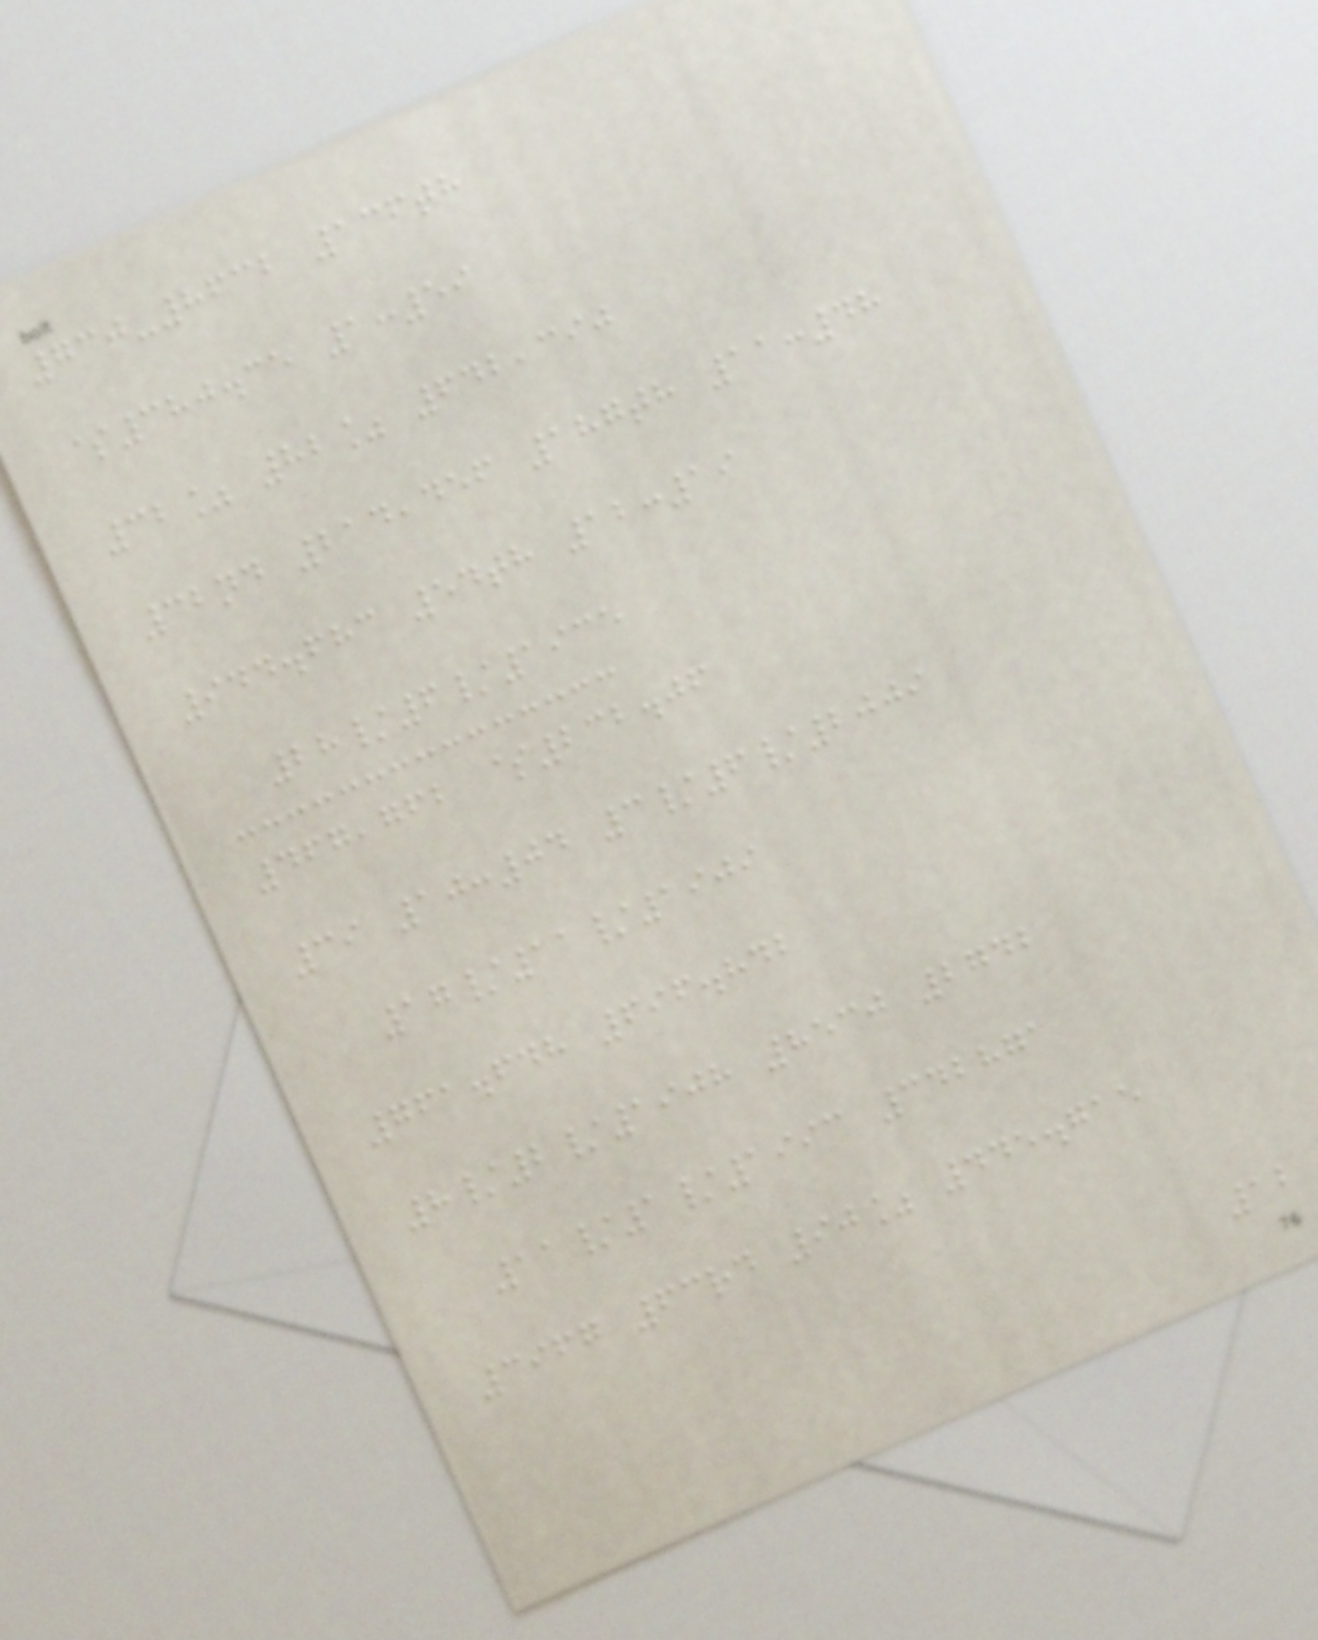730-8632 136th
$380.35 1:59
32% 82% 642,390
32nd 214,456 187th 11:48
944.683 54th 12:19
28/6/1935
467,762 $232.06
39 10:04 3/6/2009
17/11/1909
761.648 696.842
8/2/1908 8530 2742
11/1/1993 342871
3967 63rd 90% 445.715
12
